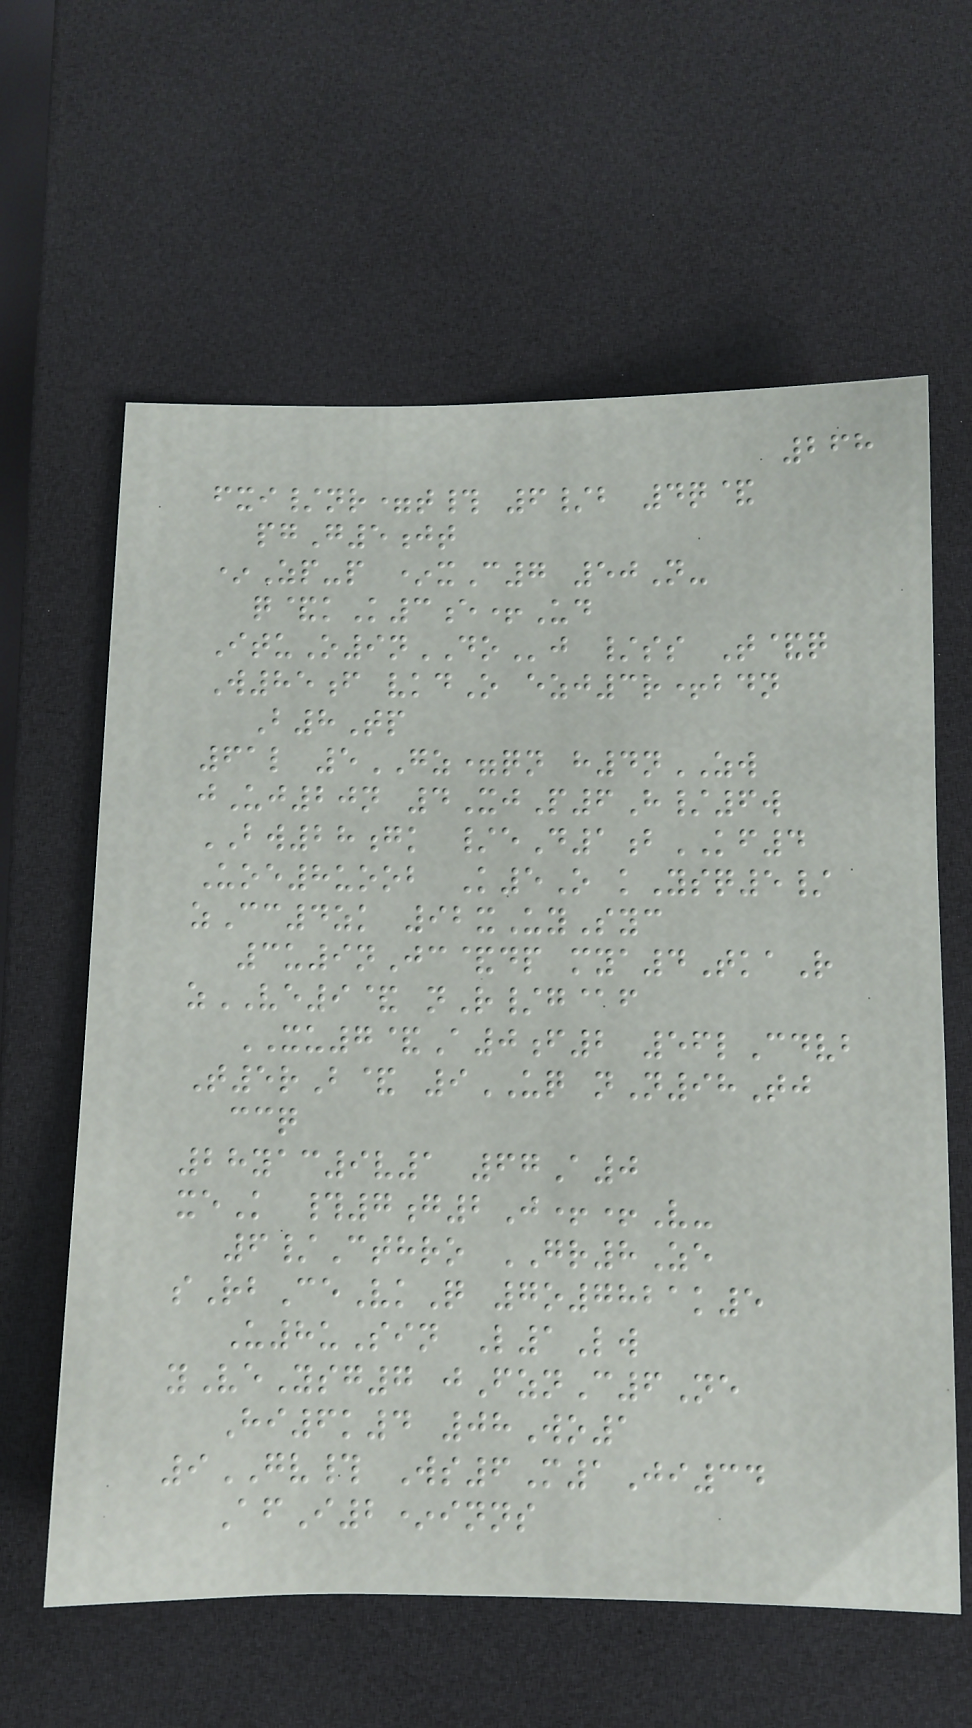268
fxi/nr=t# 6/b 4q&
pgG5jt
*Zp-p *xC7 50N-
q&kK3e+Ud
ItuO9nDOj /ss T&q
W85f vkdO ezj3r+bdn
B8Tp
61l 5GZ=qn h4nZW
jUj20n 4XjP6H/6w
BW28gk /eD1bKF4
Uoe8uoob K5O kYsq5/
zCc4zk 92xUySyc
3u9nJc&dp mya4TkaR
zVE9& nR/g@f
XU7&A0f2 56lCdvb
T5rB& 9UQ nN98Tj
ccq
28yac9v1 67A0
xeK #7g2J++V-
6/Cthro GR8Ze
sRbCeVkQ 7o7821k5
U8uSin L1Lw
yVeYsg7 jFznC6Ne
Hi6k4 08Wo1
9GV# Ws6M1Ji34
AfI2*inns
